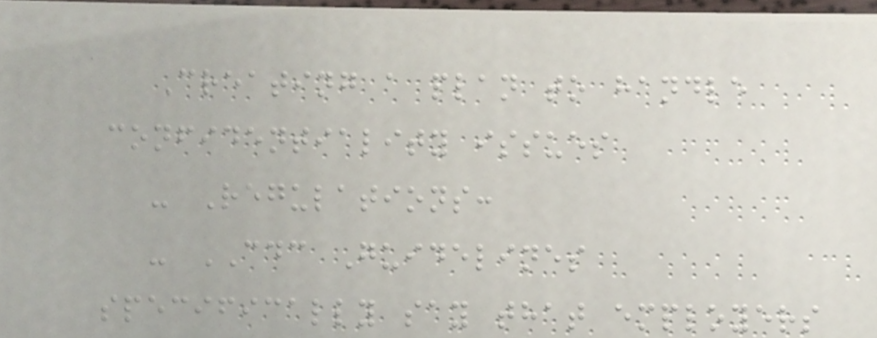Creating a plan to handle
confidentiality issues
- Regulations:
- CDC Guidelines
specifically say that employers
